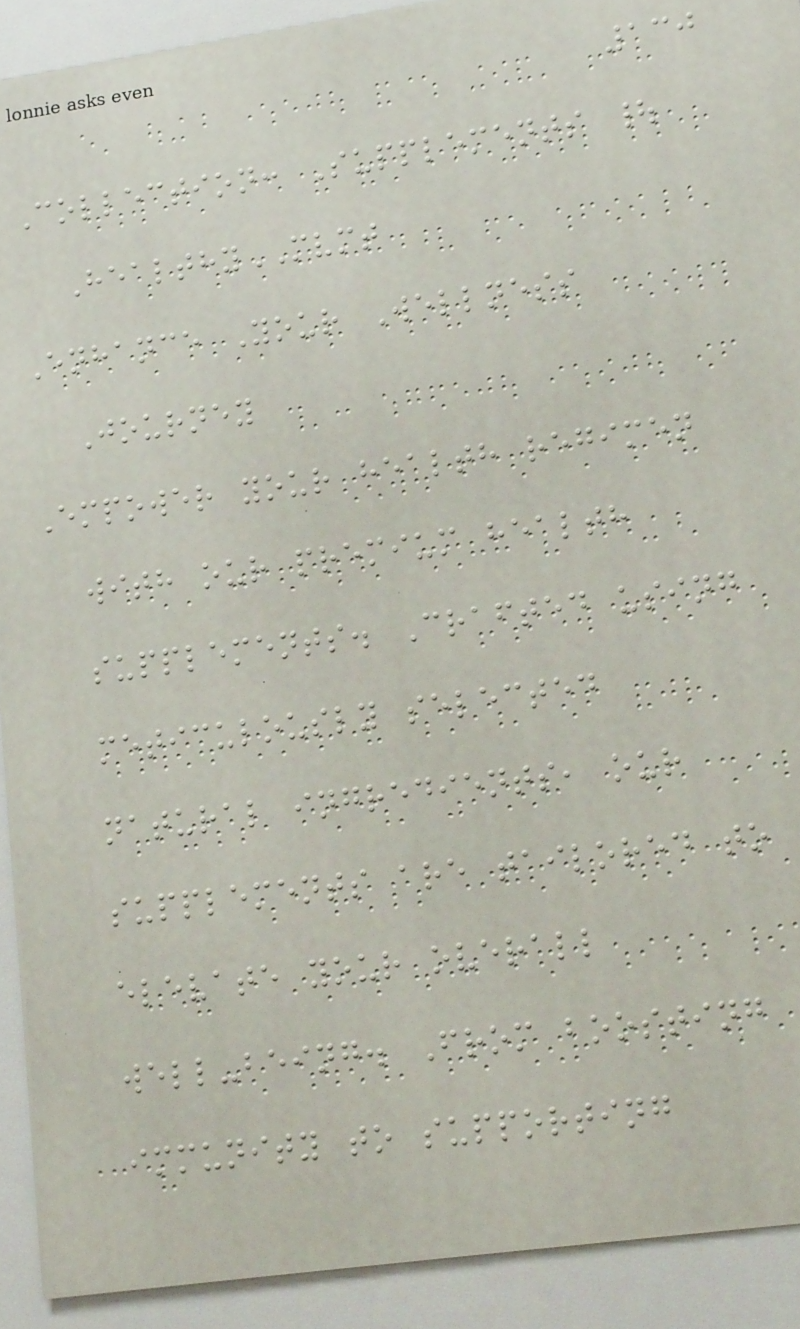130
Collection: Supplements |
HealthyMVMT
Enhance Your Wellness
Journey
Empower your health regimen
with our premium health
supplements. Crafted using
meticulously selected
natural ingredients, our
supplements are tailored to
elevate your overall
well-being. From boosting
immunity to supporting
